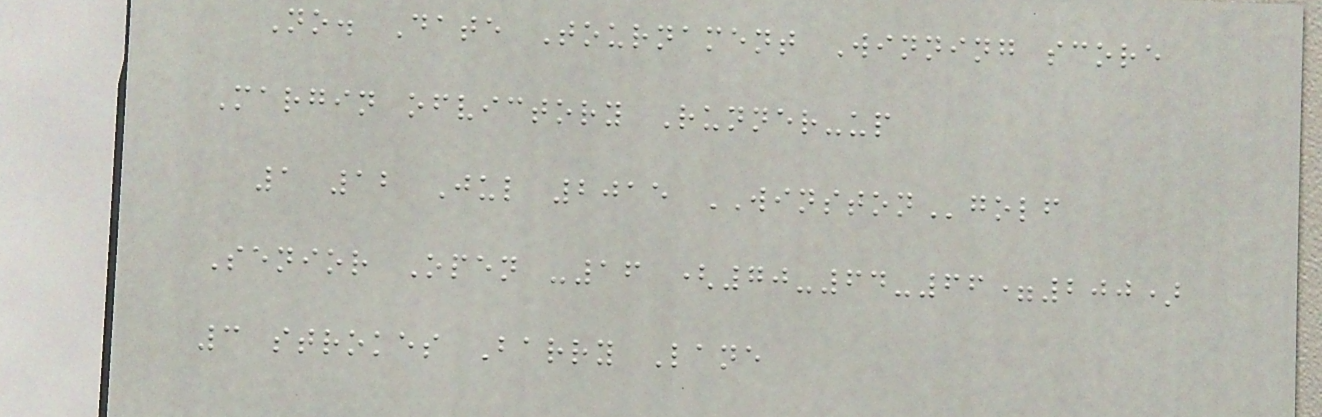No. Date Tournament Winning score
Margin ofvictory Runner-up
1 12 Jul 2015 WINSTONgolf
Senior Open -16 (70-64-66=200)
3 strokes Barry Lane
